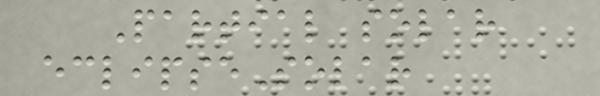Partial solar
eclipseSolar
